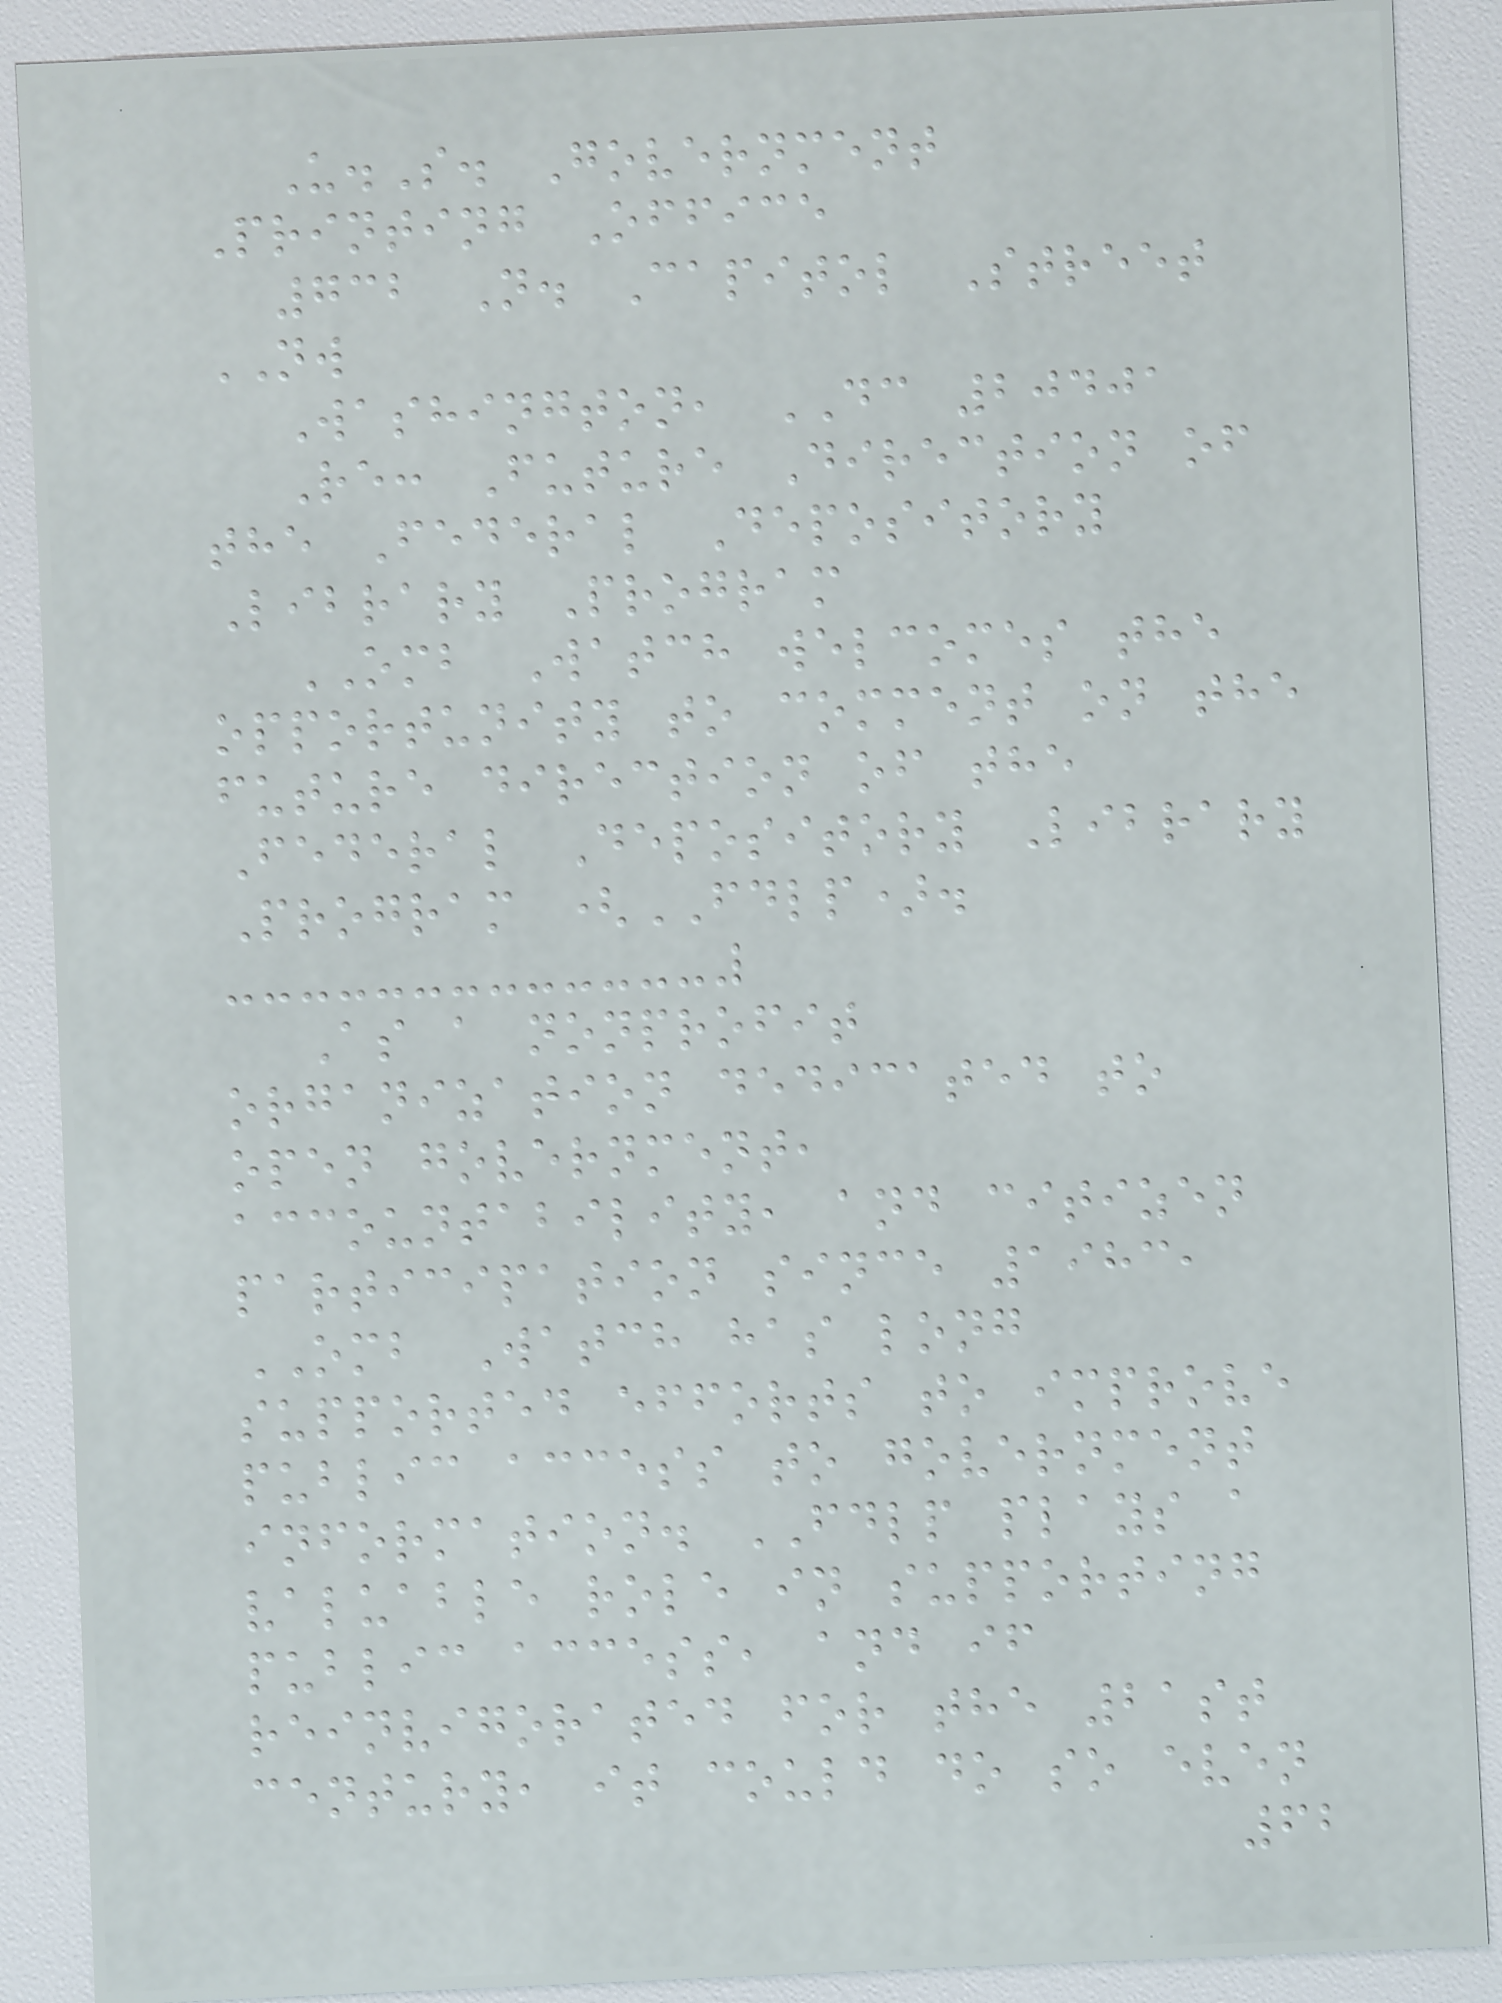U.S. Government
Printing Office
732 N. Capitol Street
NW
Washington, DC 20401
Re: Future Direction of
the Federal Depository
Library Program
OMB Watch welcomes the
opportunity to comment on the
future direction of the
Federal Depository Library
Program (FDLP).
As a nonprofit
organization dedicated to
open government,
accountability, and citizen
participation since 1983,
OMB Watch has long
supported efforts to improve
public access to government
information. FDLP plays a
valuable role in supporting
public access, and if
reinvigorated for the 21st
century, it could do so even
62
